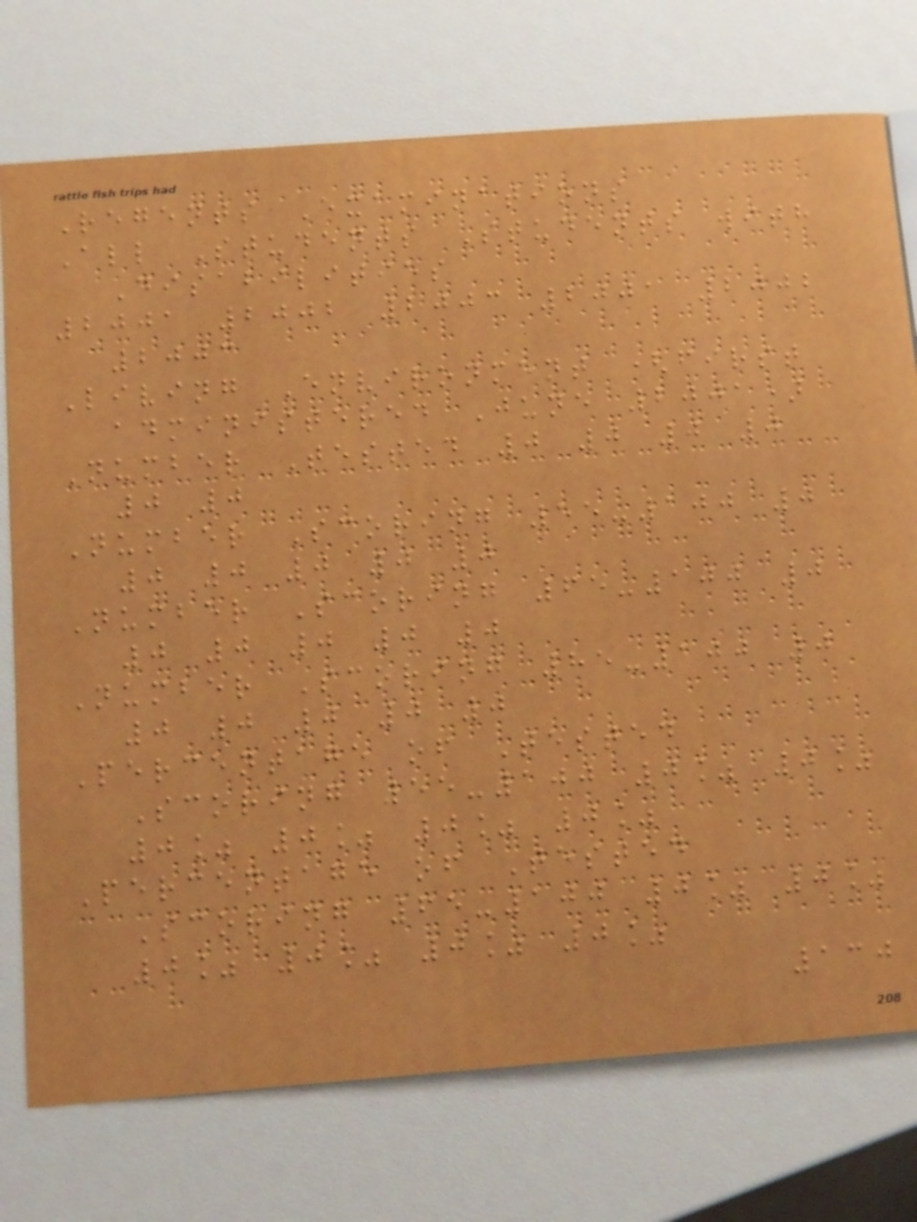Regents Examinations
All Students Students with
Disabilities
2001 2002 2003 2001 2002
2003
Living Environment (first
administered June 2001)
Number Tested 0 0 0 0
0 0
Number Scoring 55-100 0
0 0 0 0 0
Number Scoring 65-100 0
0 0 0 0 0
Number Scoring 85-100 0
0 0 0 0 0
Percentage of Tested
Scoring 55-100 0% 0%
0% 0% 0% 0%
Percentage of Tested
Scoring 65-100 0% 0%
0% 0% 0% 0%
130
